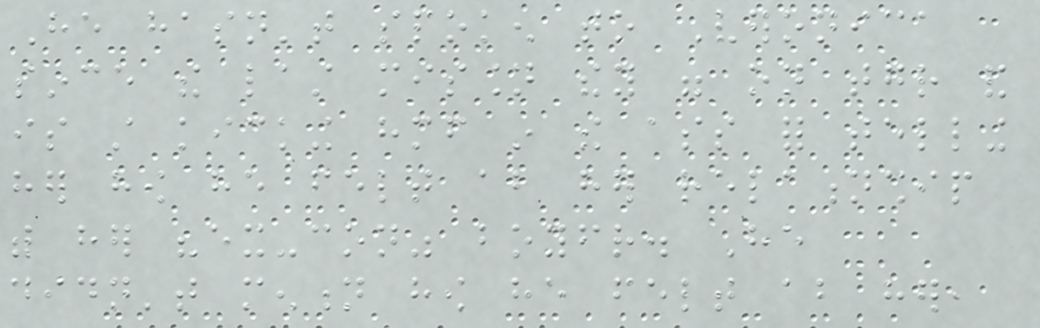He hasn't spoken to Veronica
since the last mission they were on together and
is still kicking himself in the ass for telling
her how he felt about her relationship
with her "ex-con" boyfriend. He
didn't mention how he felt about her,
